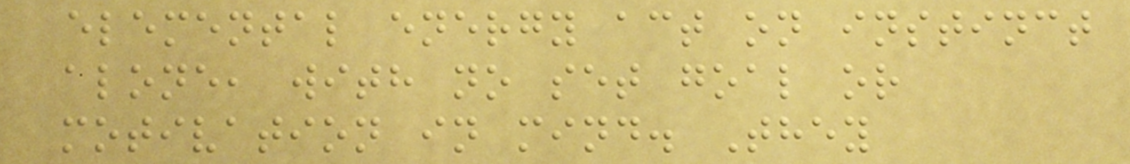elemental energy act on instinct
alone, with no set goal or
motivation in mind. They
